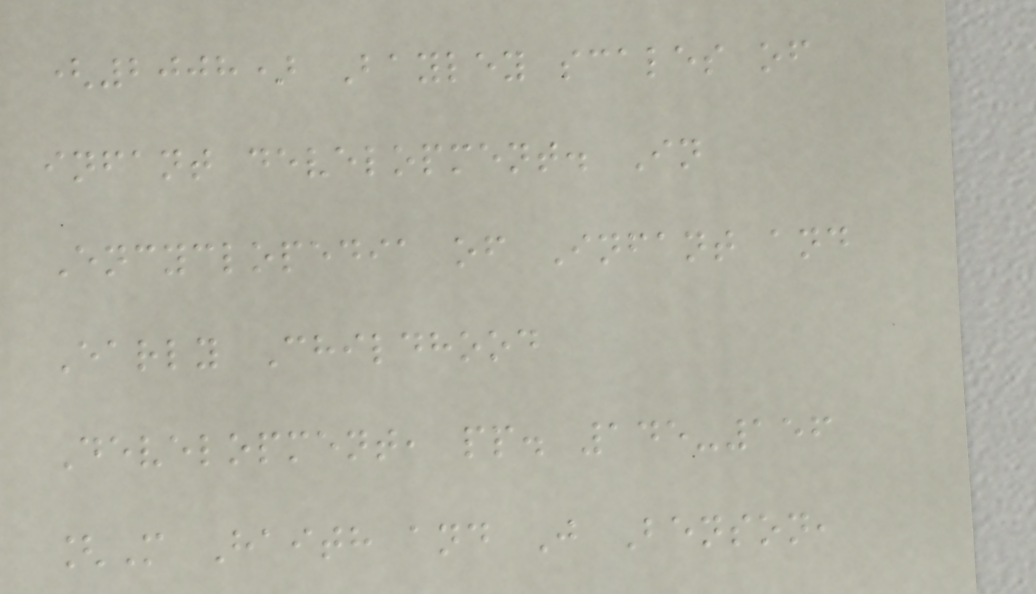(2008) Bayley scales of
infant development. In
Encyclopedia of Infant and
Early Childhood
Development, pp. 145-156
[M Haith and J Benson,
